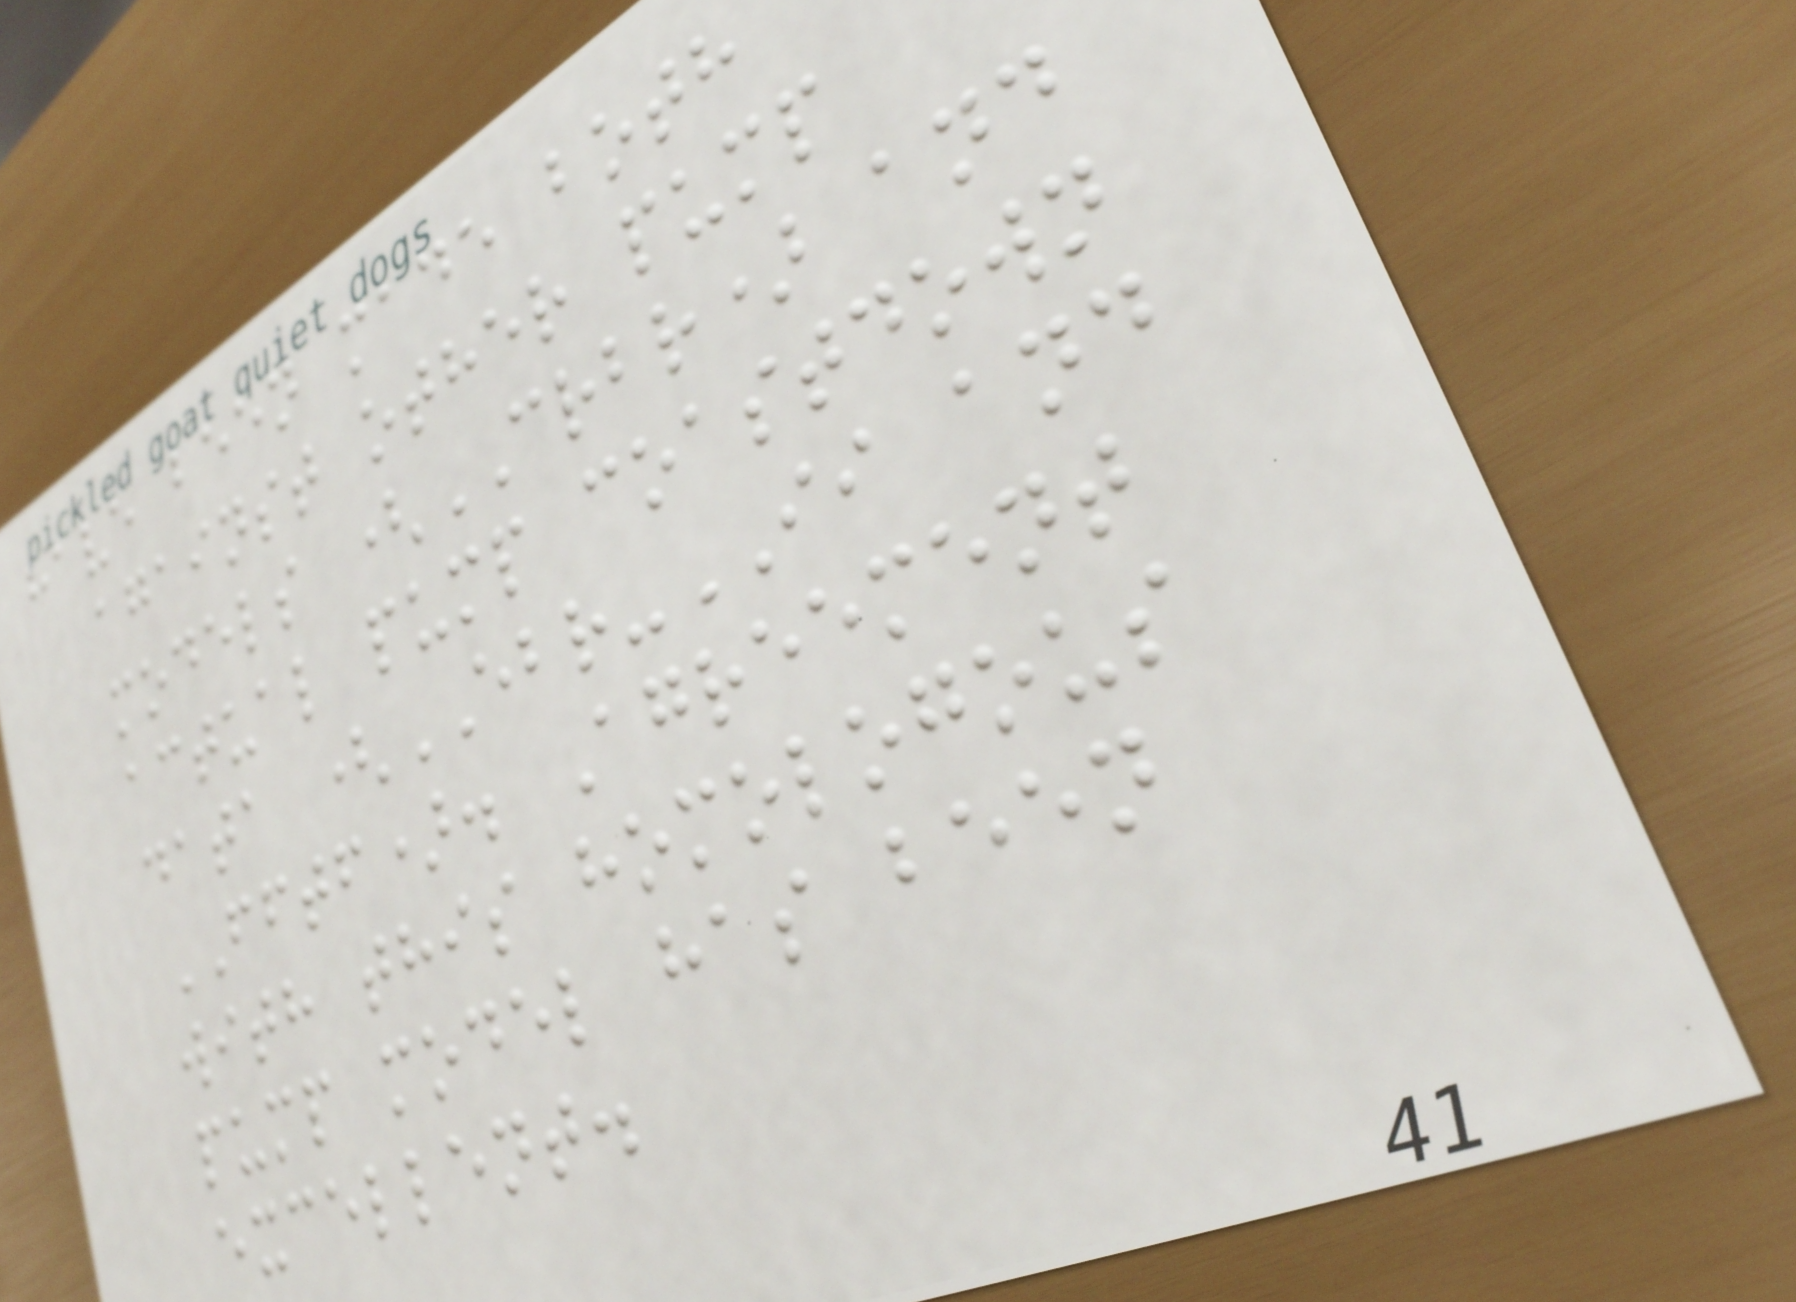have been made both
against other pump
models (CRBR) and
actual pump coastdown
data (EBR-II and
FFTF). Agreement
with this homologous
pump model has been
excellent.
